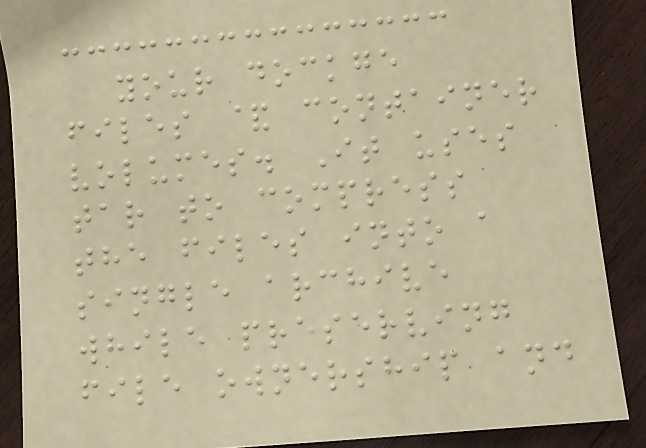your dockge
files & container
volumes. It uses
tar to compress
the files into a
single archive
while preserving
file ownership and
